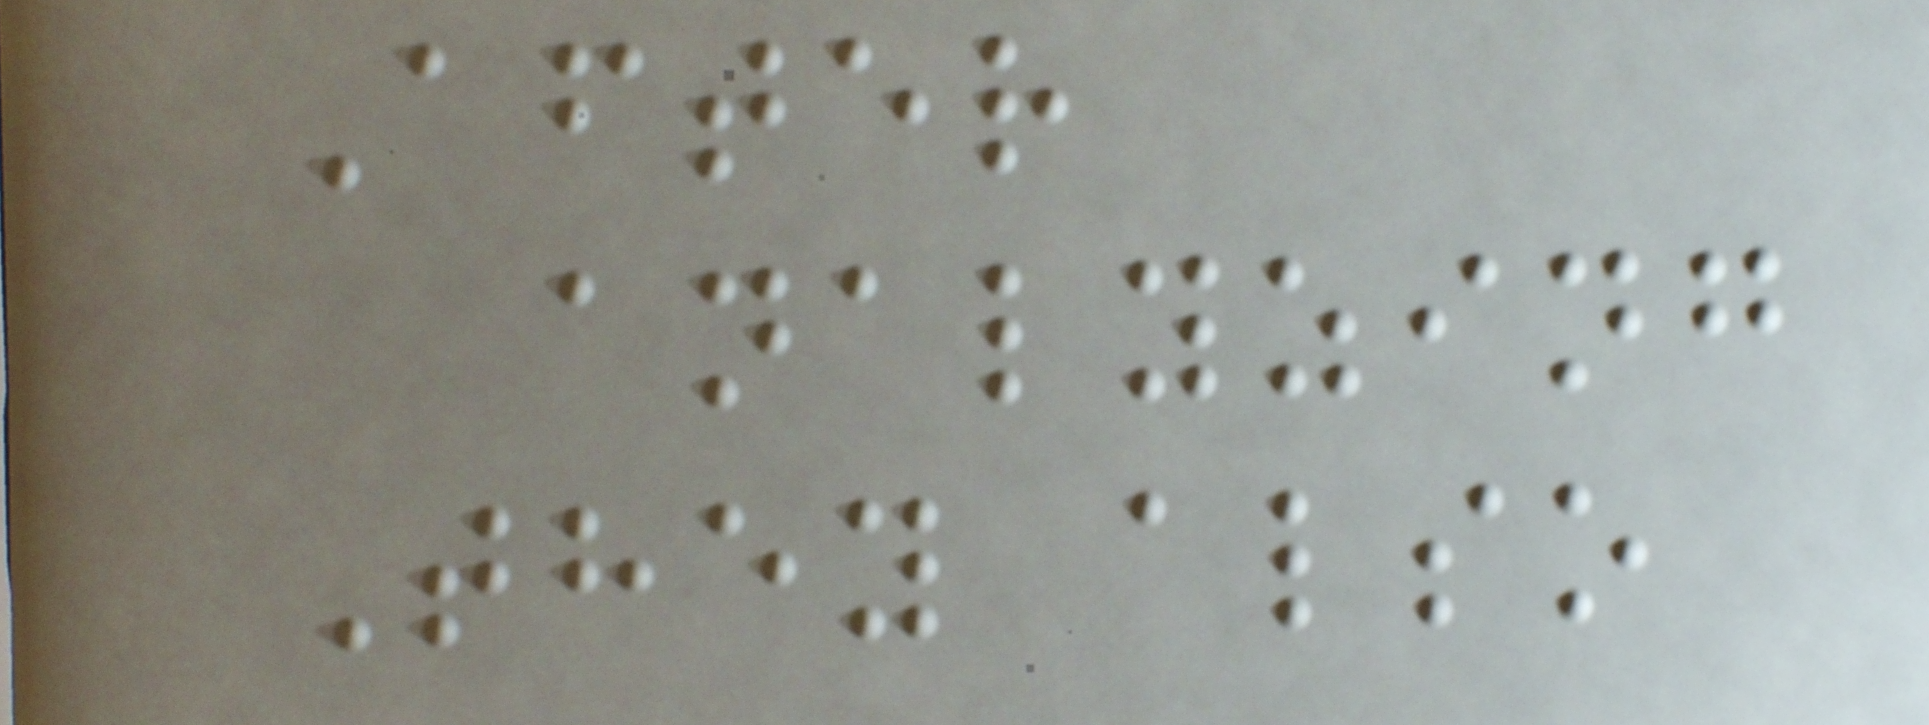After
analyzing
They also
